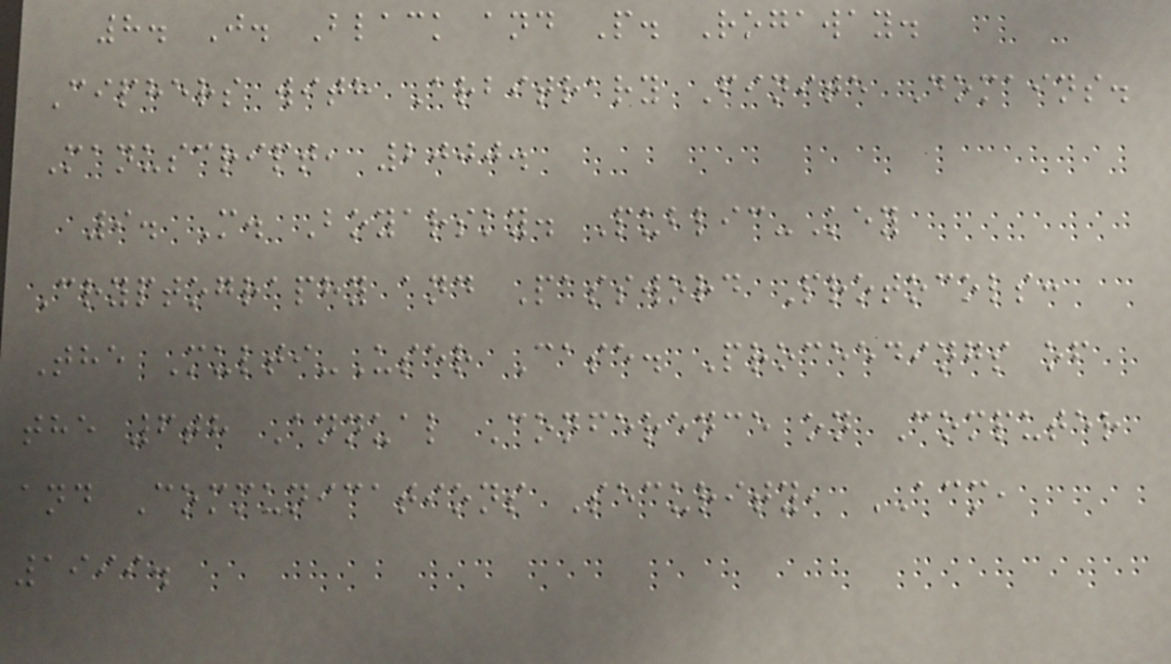8. J. Black and P. Rogaway.
Ciphers with Arbitrary Finite Domains.
Manuscript, 2000.
9. M. Boyarsky. Public-Key
Cryptography and Password Protocols:
The Multi-User Case. Proceedings of
the 6th Annual Conference on Computer
and Communications Security, ACM,
1999.
